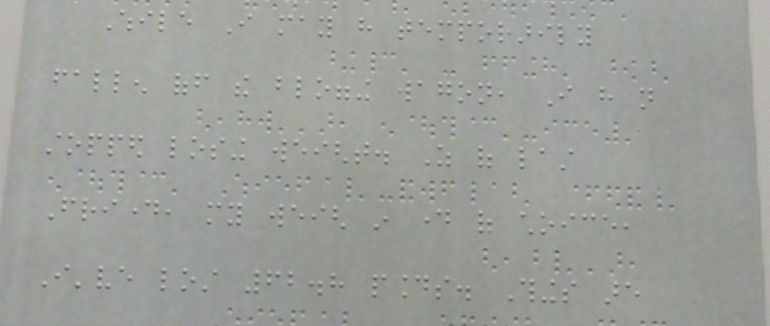While I may have temporarily
fallen off the blogging wagon, I have not
stopped losing weight. As of last
Friday, my weigh in day of choice,
I've lost 62.8 pounds. Things are
